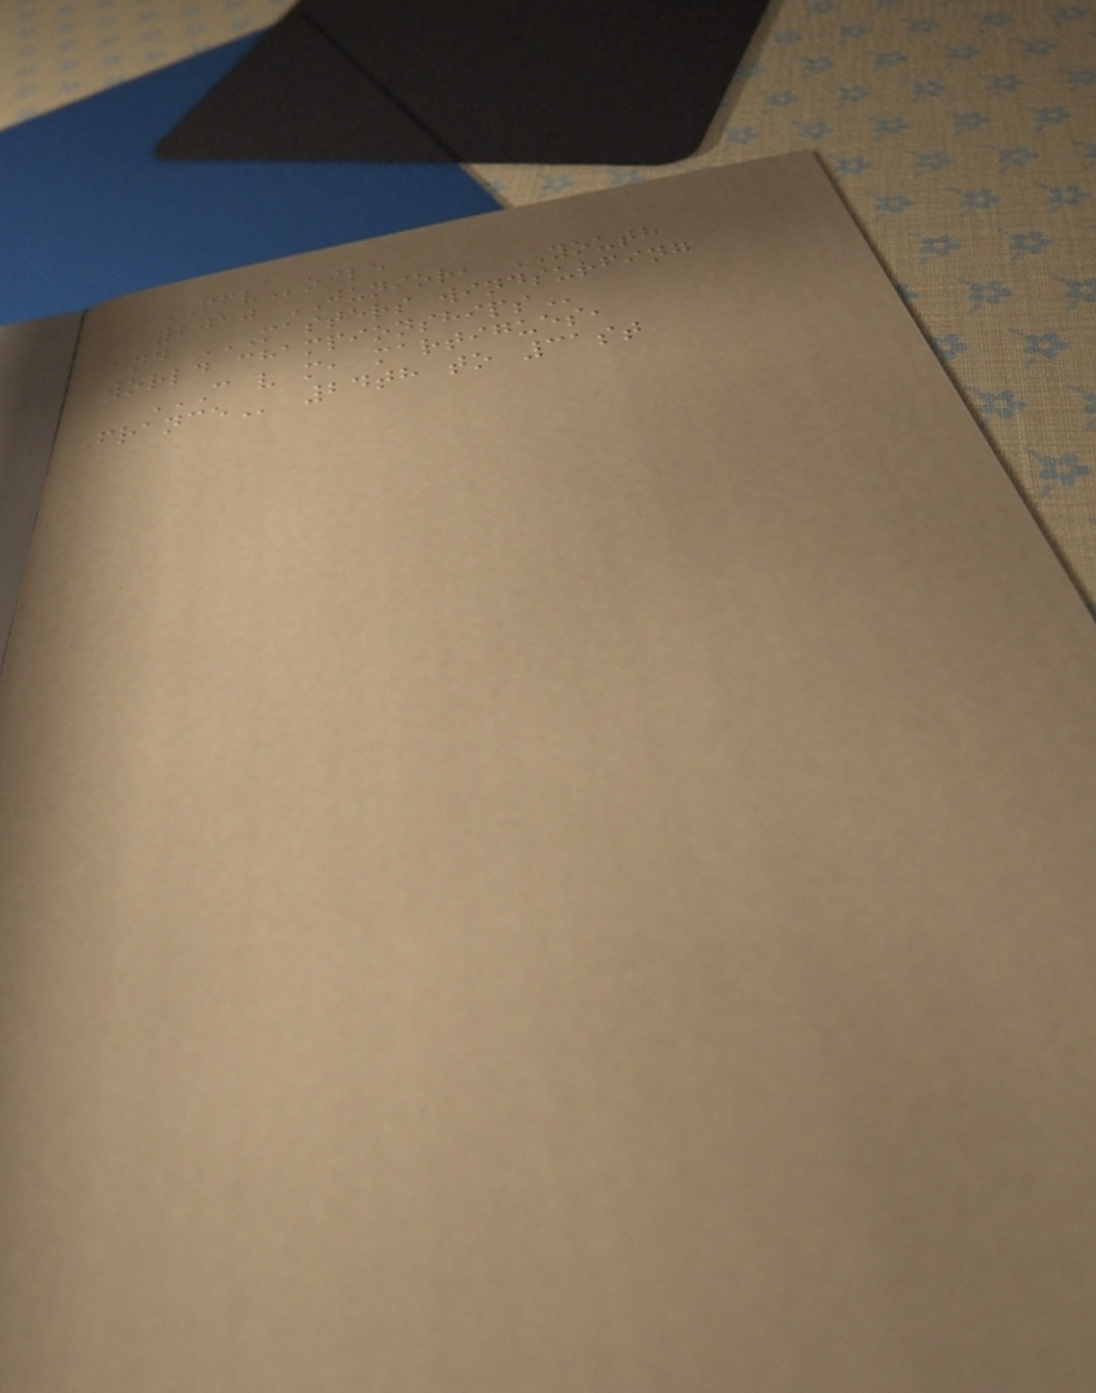FFVoile
2010 JUNIOR, YOUTH
and MASTERS WINDSURFING
WORLD CHAMPIONSHIPS
C V M, MARTIGUES,
FRANCE 24th to 31st
